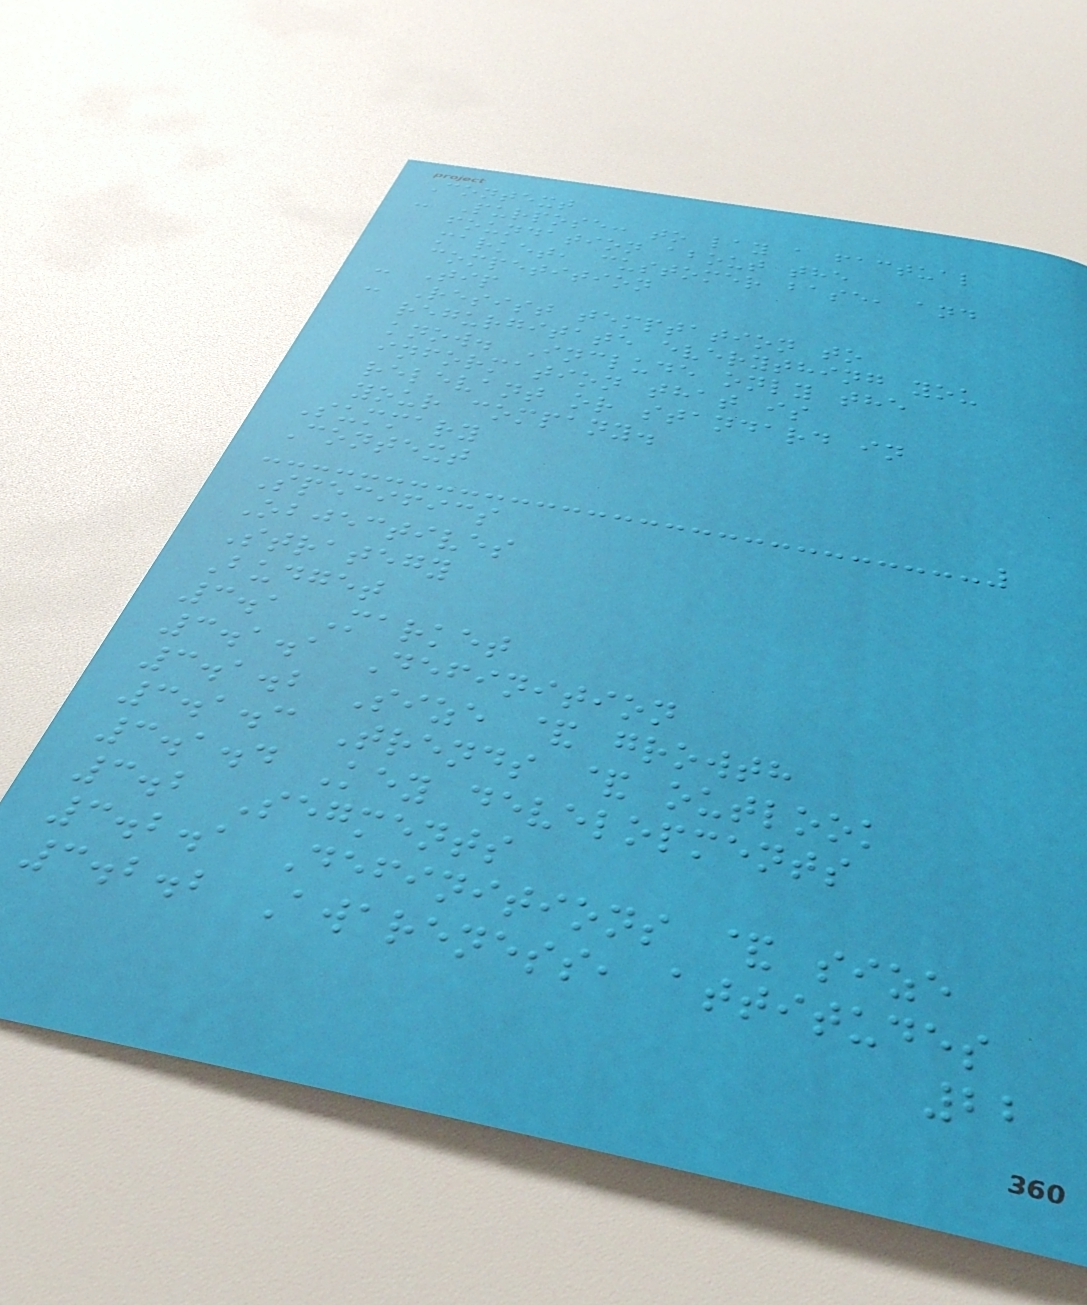Context
- Purpose: to lay a factual
foundation about the
market, customer base, and
competition
- Tip
- Resist temptation to
regurgitate everything you
know. Include only the
information that is
relevant or standard in
your company.
Summary
Context
Specifics
Objectives
Strategy
Budget
3.1 Market
3.1.1 Definition
3.1.2 Size & growth
3.1.3 Trends & outlook
3.1.4 Key developments
3.2 Segments
3.2.1 Definitions & size
3.2.2 Awareness, attitudes
22
